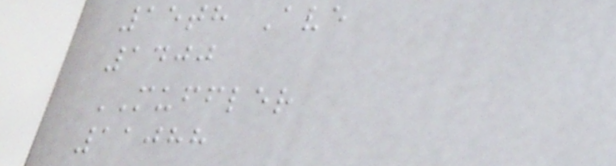15th Ave
1400
MUFFLER
11088
